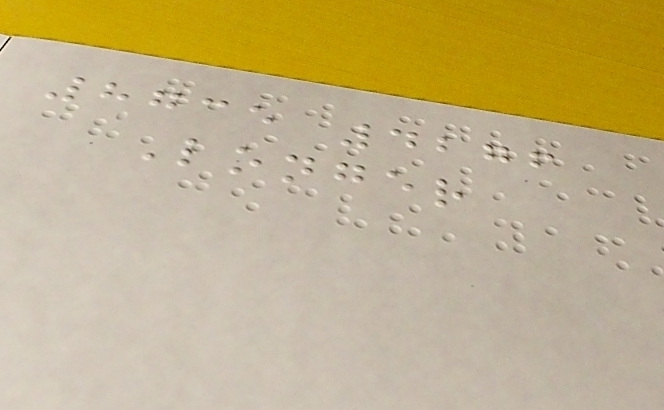8735 4276
Longer
